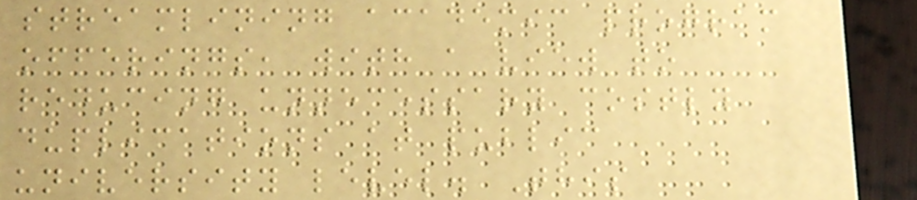streamlining academic program
offerings, with a view to
reducing unnecessary costly
duplications at public
university level. This
